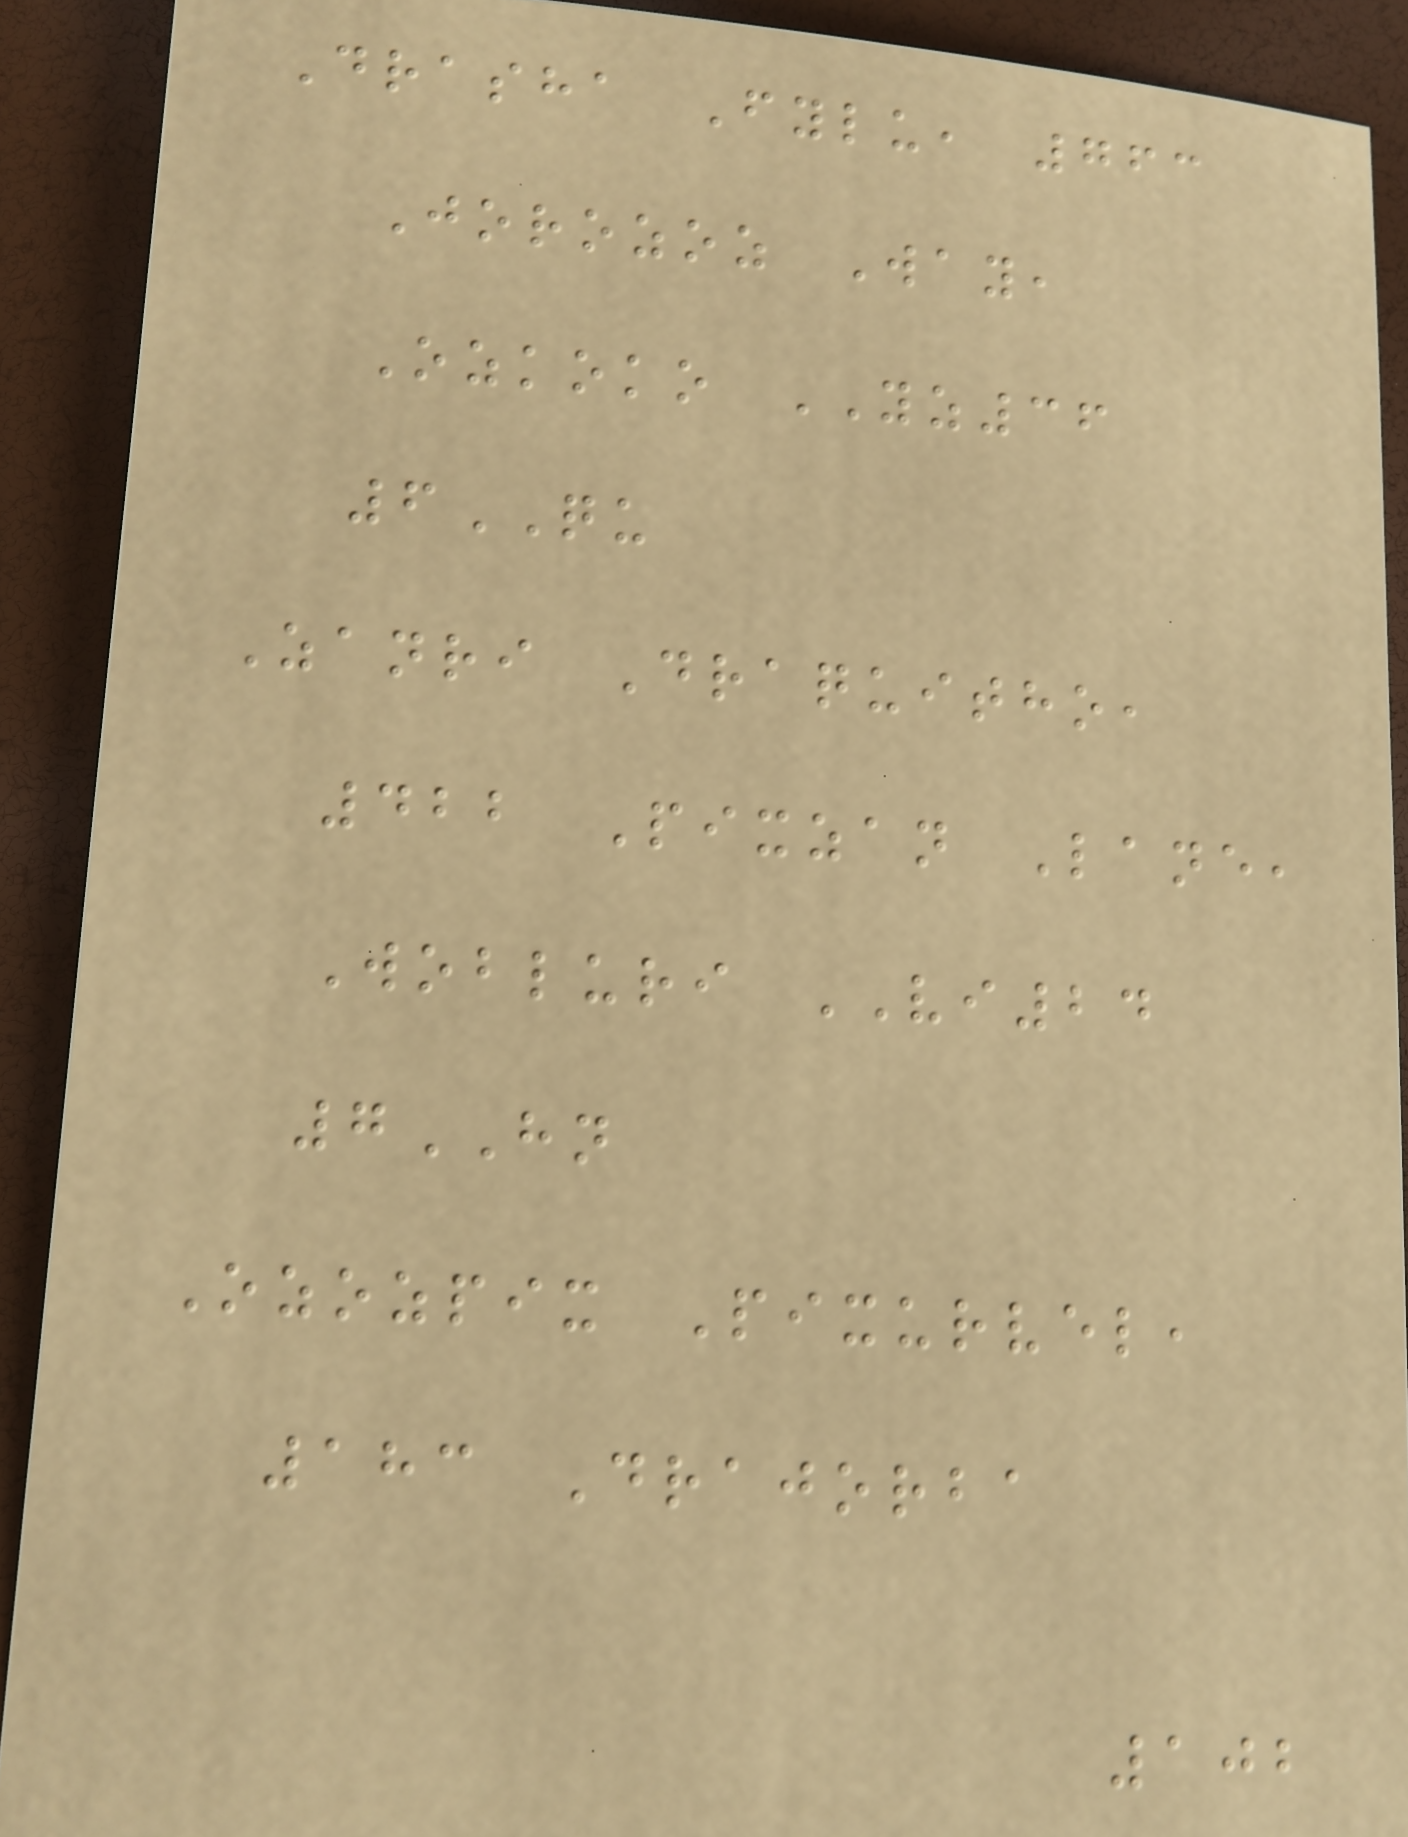Drasha Fylu, 763
Jorozoz Way,
Ozkoko YZ36
6QU
Zanri Draquitho,
422 Pixzan Lane,
Wobluri VI24
7HN
Ozozpix Pixurvel,
183 Drajorba
102
